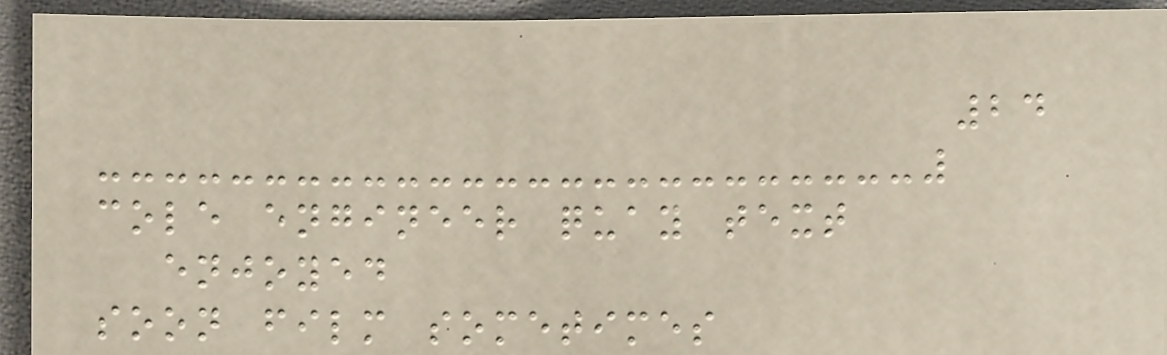24
cole engineer quay text
enjoyed
soon film sometimes
